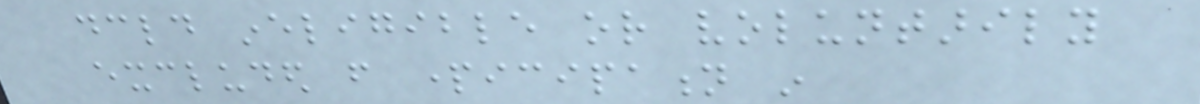declared ineligible or voluntarily
excluded from participation in
